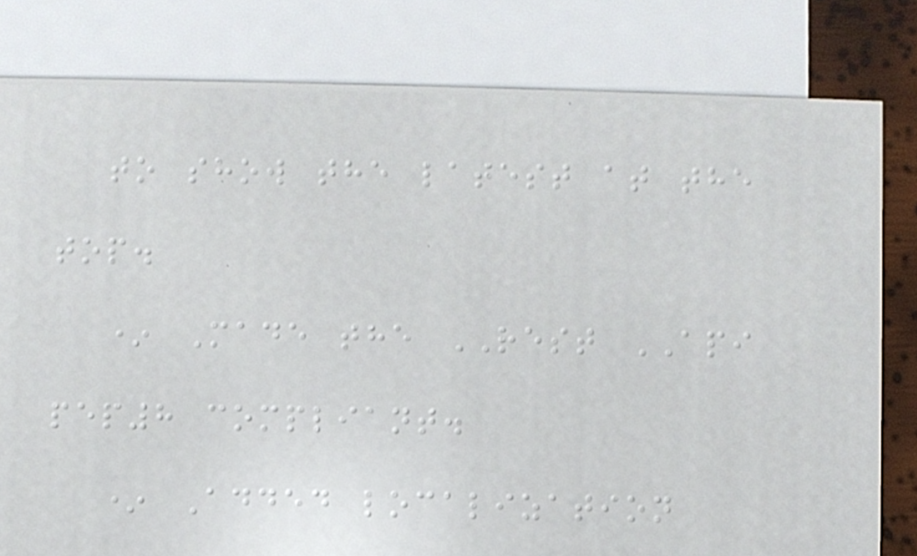to show the latest at the
top.
* Made the REST API
pep8 compliant.
* Added localization
